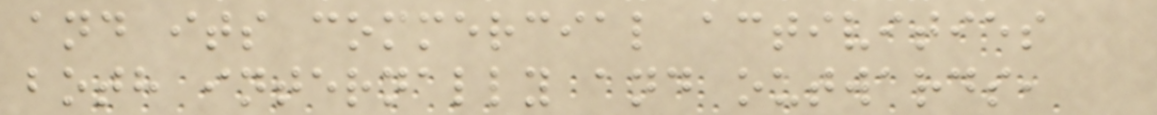and its commercial activities
both internally and outwards,
